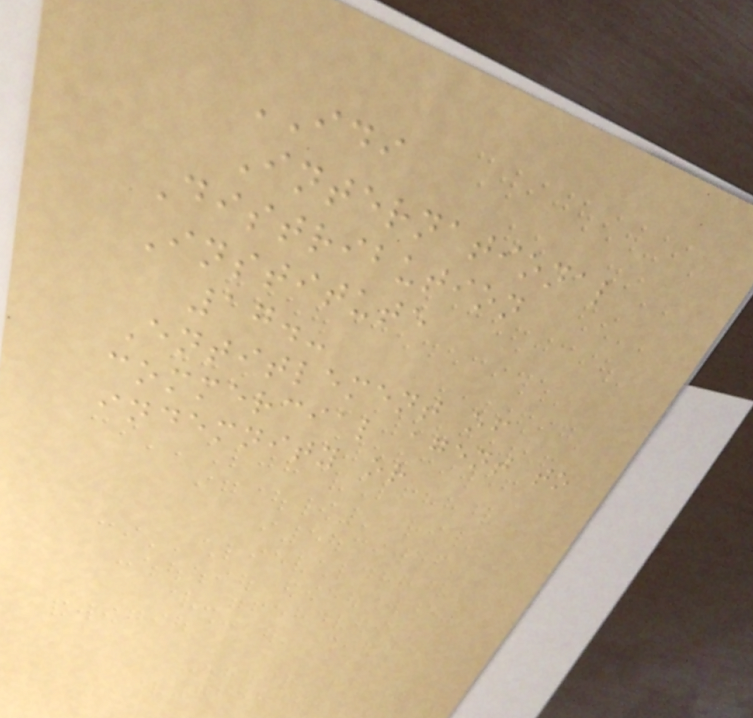IDI
International
Distribution
Institute
17.-
Entitlement of
commercial agent to
indemnity or
